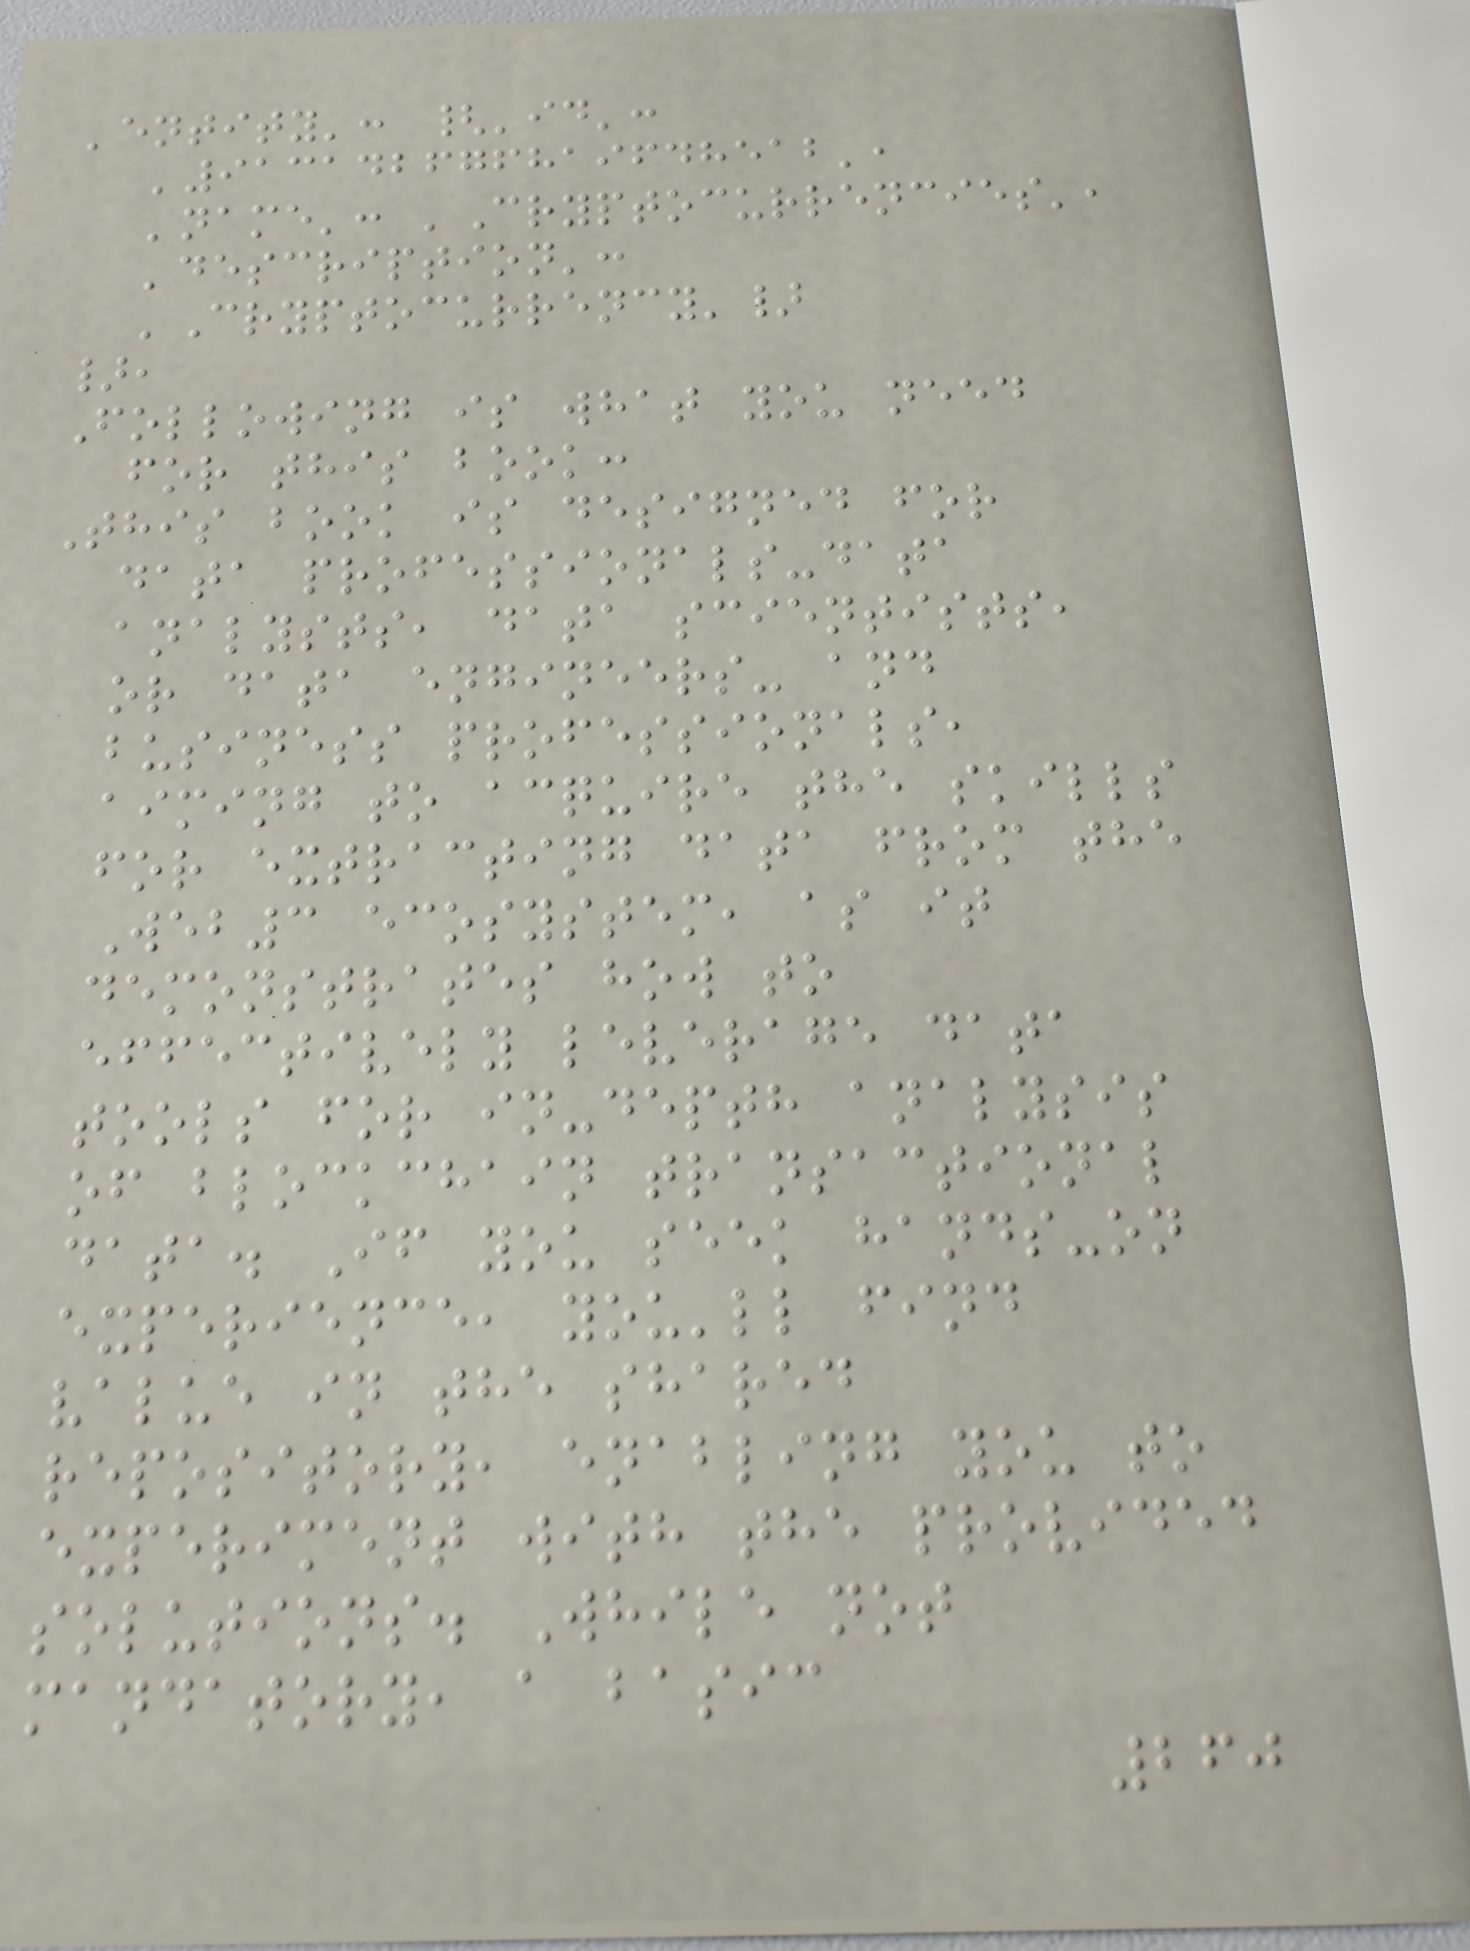'entity': {'id':
'913142676819648512',
'name': 'Cryptocurrencies',
'description':
'Cryptocurrency'}
},
Following is what you need
for this book:
This book is designed for
data professionals-data
analysts, data scientists,
or data engineers- and
business professionals,
aiming to acquire the skills
for extracting data from the
Web3 ecosystem, as it
demonstrates how to
effectively leverage data
tools for in-depth analysis
of blockchain transactional
data. If you seek hands-on
experience, you'll find
value in the shared
repository, enabling you to
experiment with the provided
solutions. While not
mandatory, a basic
260
